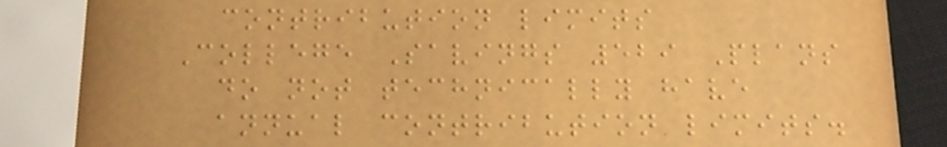contribution limits
College Savings 529 Plans
do not technically have
annual contribution limits.
